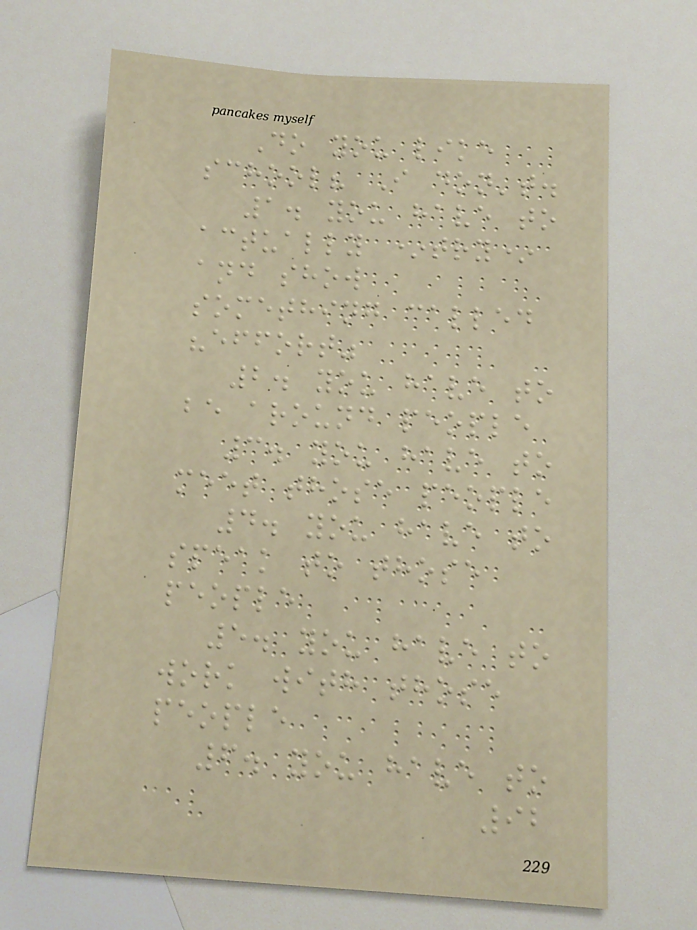Do you like
school? I don't.
1. you have to
actually *try*
and show
something called
"effort"
2. you have to
be around people
3. you have to
meet those people
4. you have to
speak to those
people
5. you have to
work with those
people
6. you have to
92
